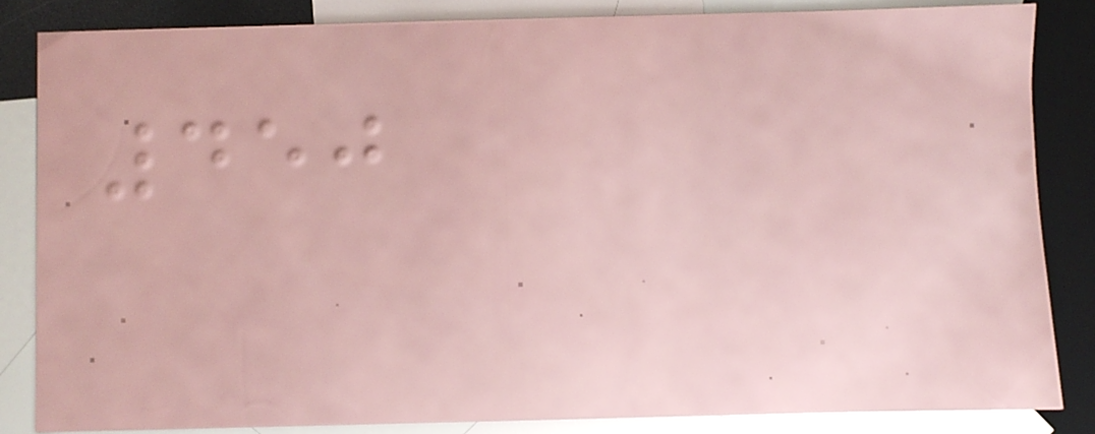450
